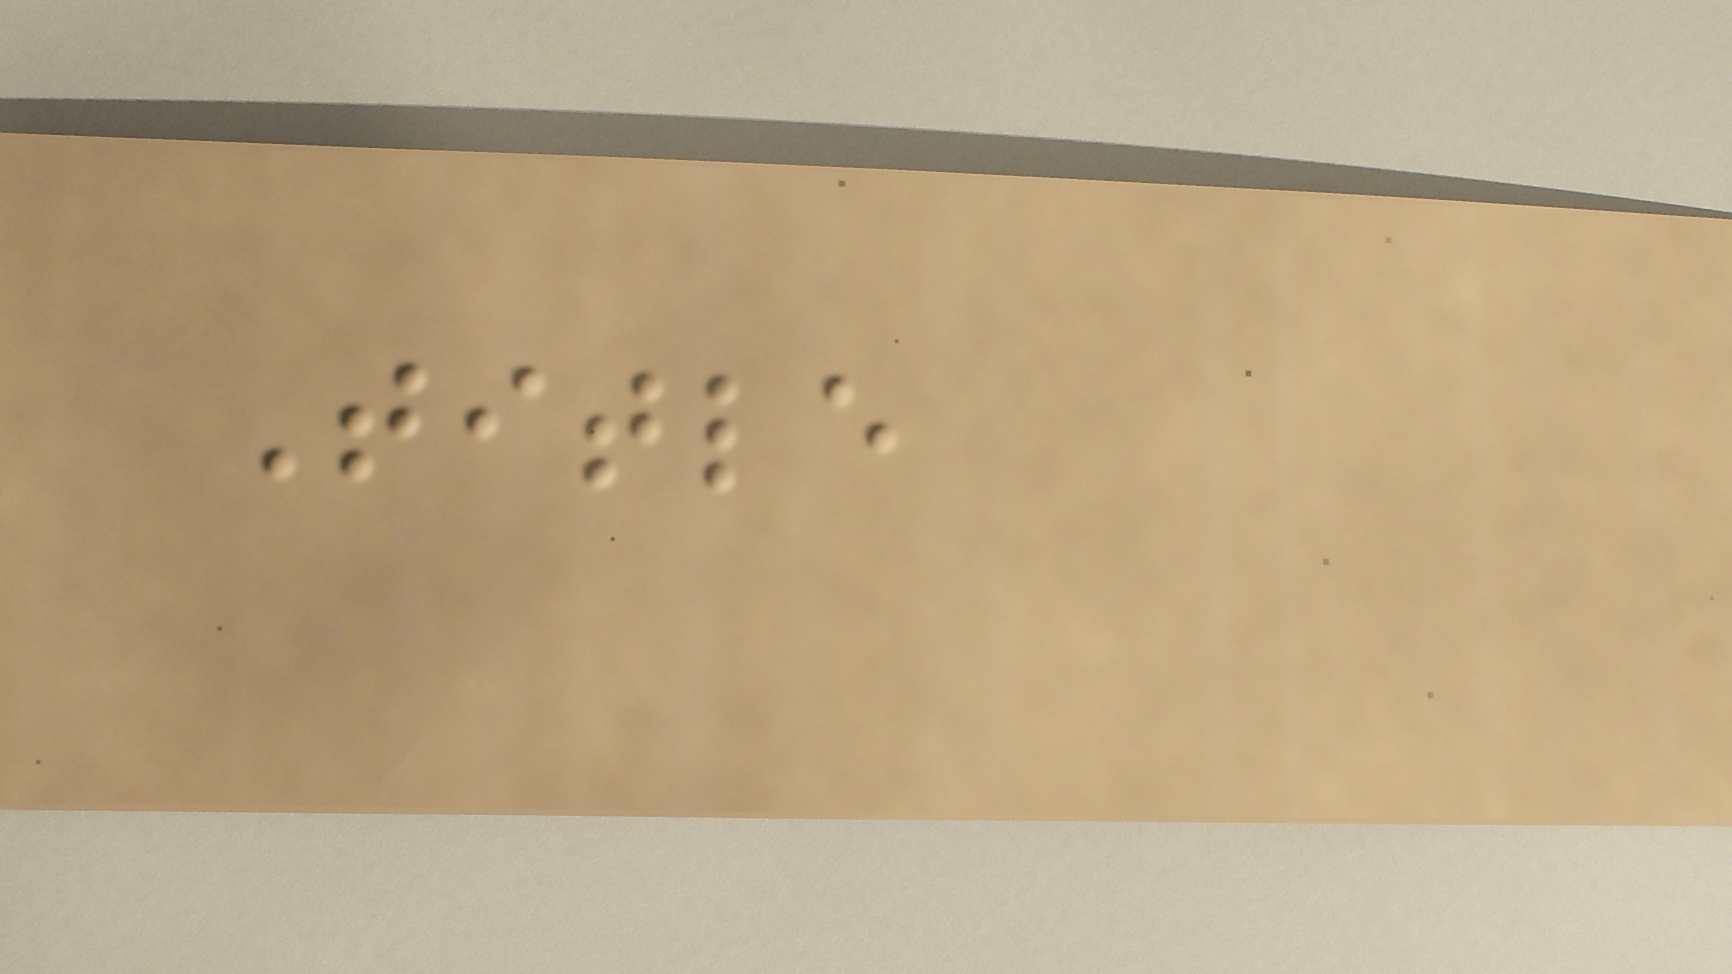Title
